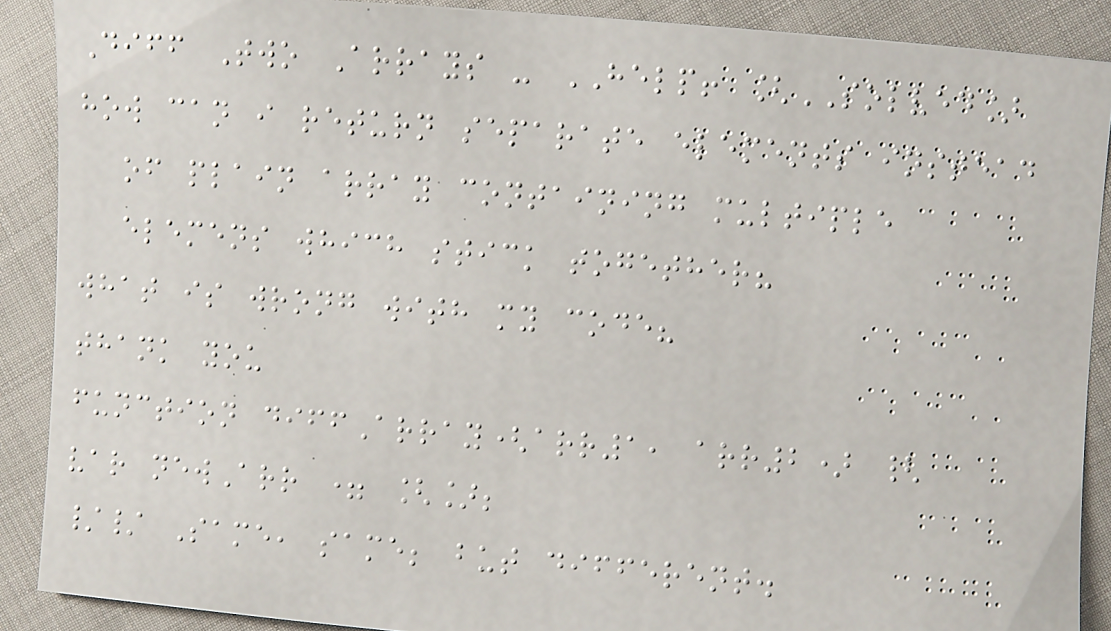Diff Two Arrays - HELP! [SOLVED]
how can i return separate elements instead
of plain array containing multiple
elemens which stick together?
what is wrong with my code?
thank you
function diffArray(arr1, arr2) {
var newArr = [];
// Same, same; but different.
